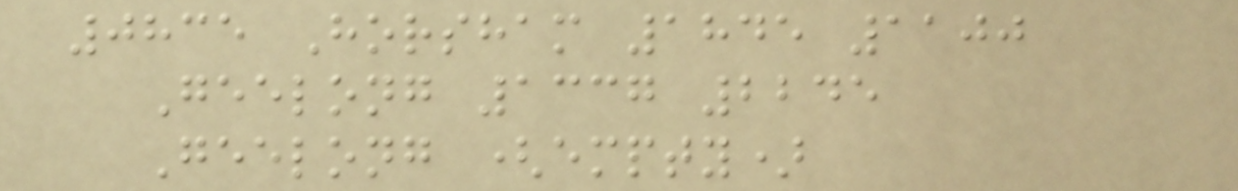0835 Horsham 1845 1100
Geelong 1337 2245
Geelong (empty)
